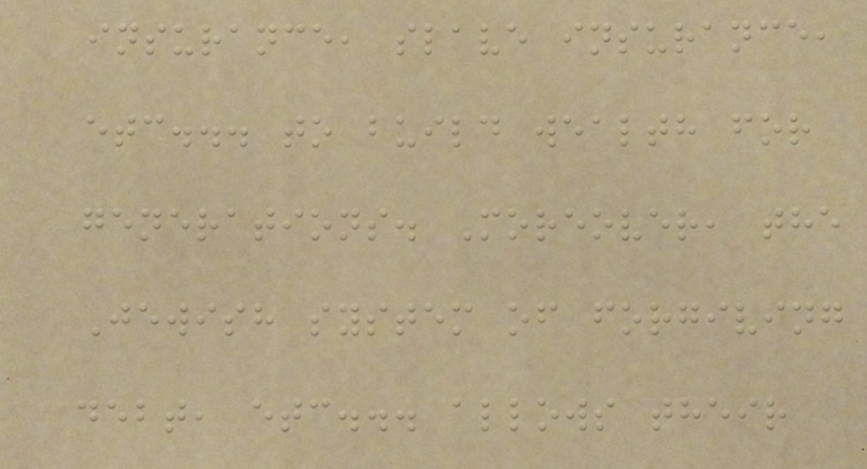insurance, slave insurance,
etc... to build wealth for
generations. Moreover, the
Jewish system of forgiving
debt, etc... allows their
